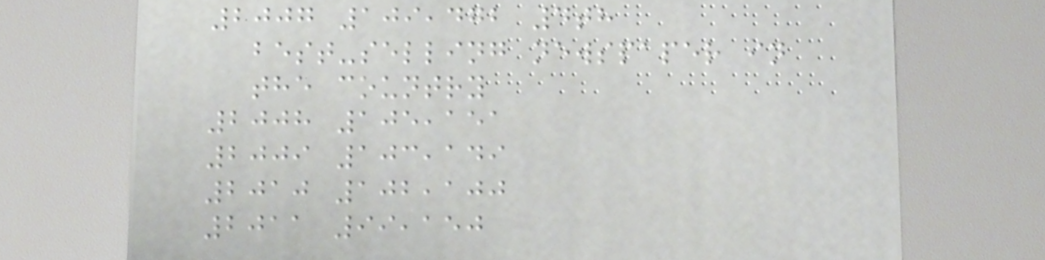2007 109,472 4th
best-selling newspaper in
the country
2008 105,151
2009 103,149
2010 102,100
2011 99,150
